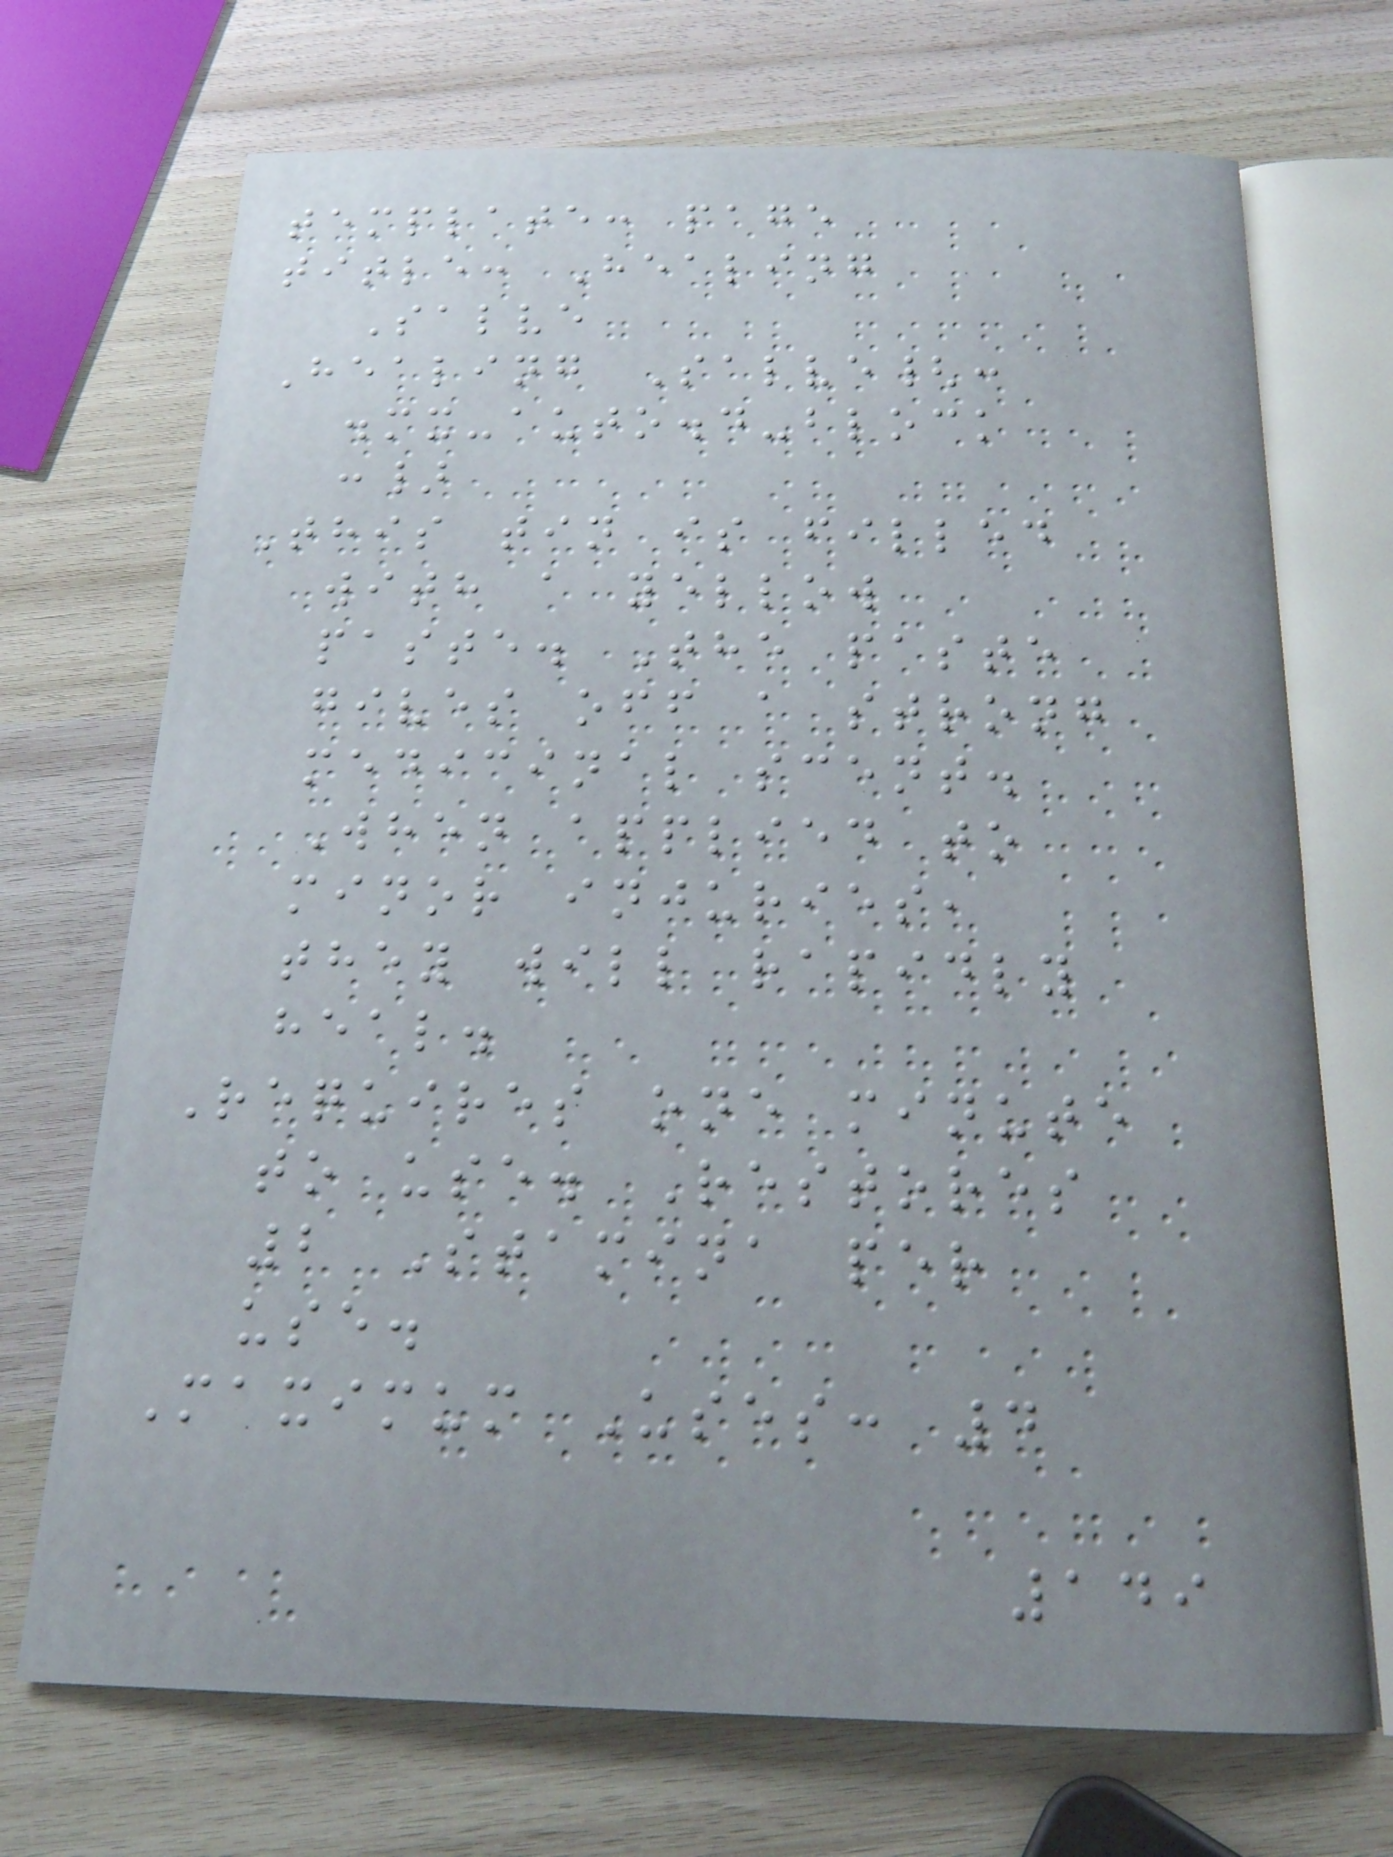template: page
title: Healing
Salve
Healing Salve{:
.mx-auto.d-block
:}
This tin is filled
with a yellow
paste. The paste
gives off a strong
medicinal scent.
When applied to
minor injuries,
they will rapidly
heal.
Requires one minute
to use. Restores
2 Stamina per
use.
Maximum Uses: 4
149
